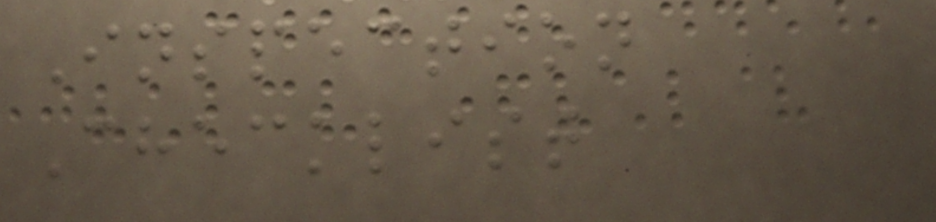Inspection
Checklist
